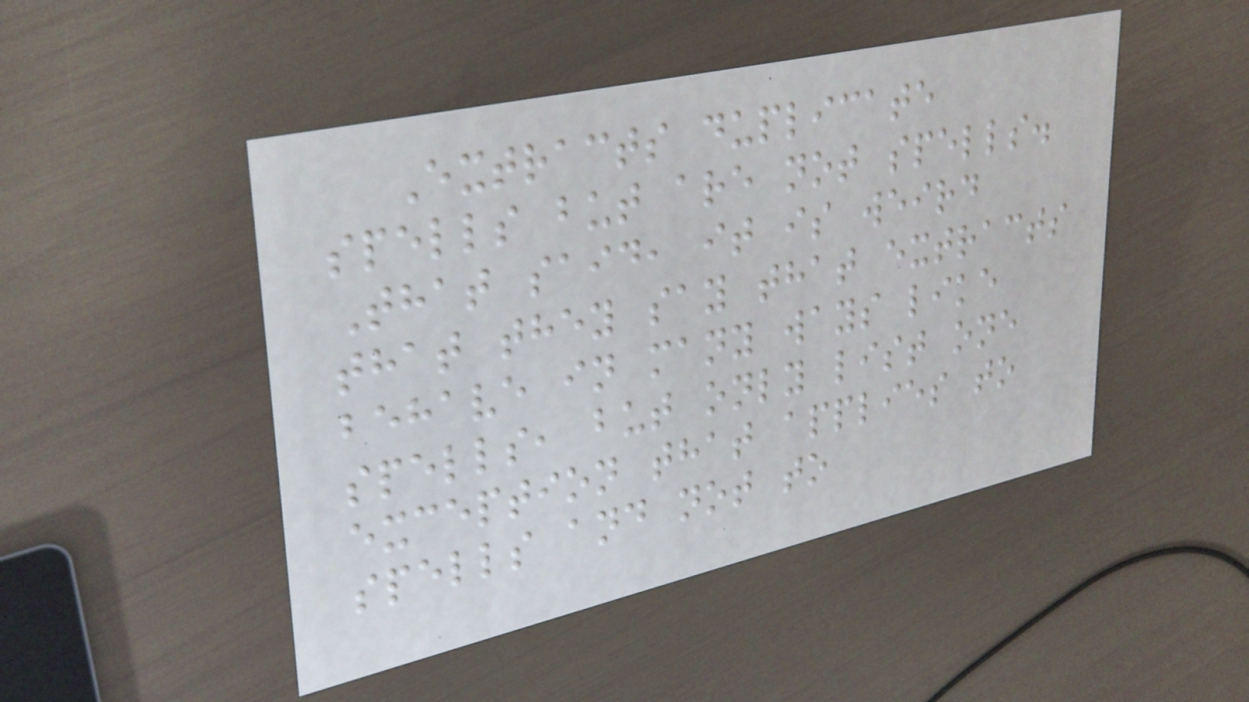Extracts duplicate
spells but are not spells.
That said, it is weird
that they say that extracts
behave in many ways like
spells, but only list one
exception that applies to
spells and not to
